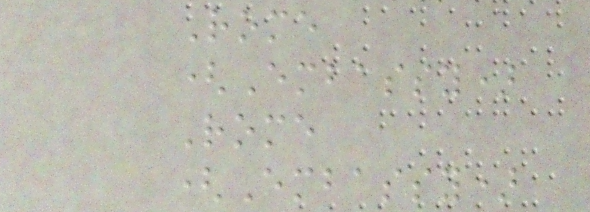Rome
(Embassy)
Rome
(Embassy)
